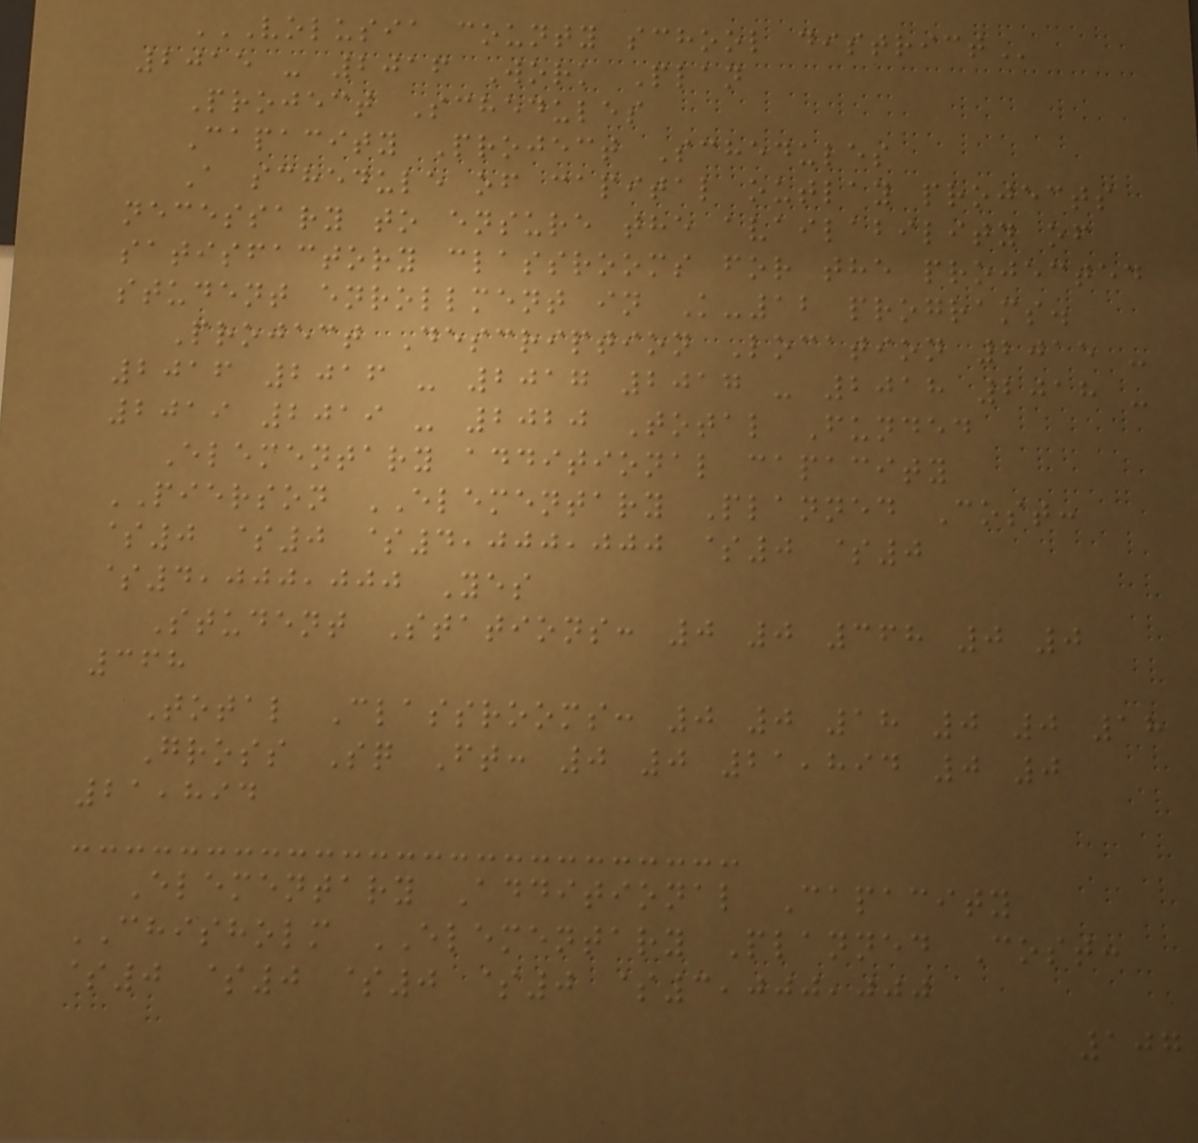VOLUSIA COUNTY SCHOOL DISTRICT
2015 - 2016 Work Plan
Project Schedules
Capacity Project Schedules
A schedule of capital outlay projects
necessary to ensure the availability of
satisfactory classrooms for the projected
student enrollment in K-12 programs.
Project Description Location 2015 -
2016 2016 - 2017 2017 - 2018 2018 -
2019 2019 - 2020 Total Funded
Elementary additional capacity
PIERSON ELEMENTARY Planned Cost:
$0 $0 $4,000,000 $0 $0
$4,000,000 Yes
Student Stations: 0 0 368 0 0
368
Total Classrooms: 0 0 18 0 0 18
Gross Sq Ft: 0 0 21,894 0 0
21,894
Elementary Additional Capacity
CHISHOLM ELEMENTARY Planned Cost:
$0 $0 $0 $0 $3,000,000
107
